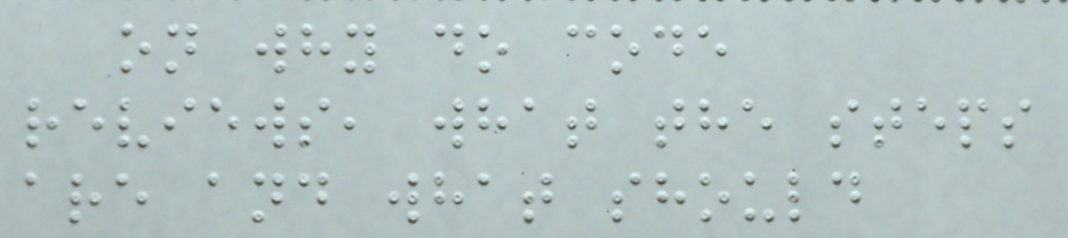on why do code
reviews, what the steps
are and what should
